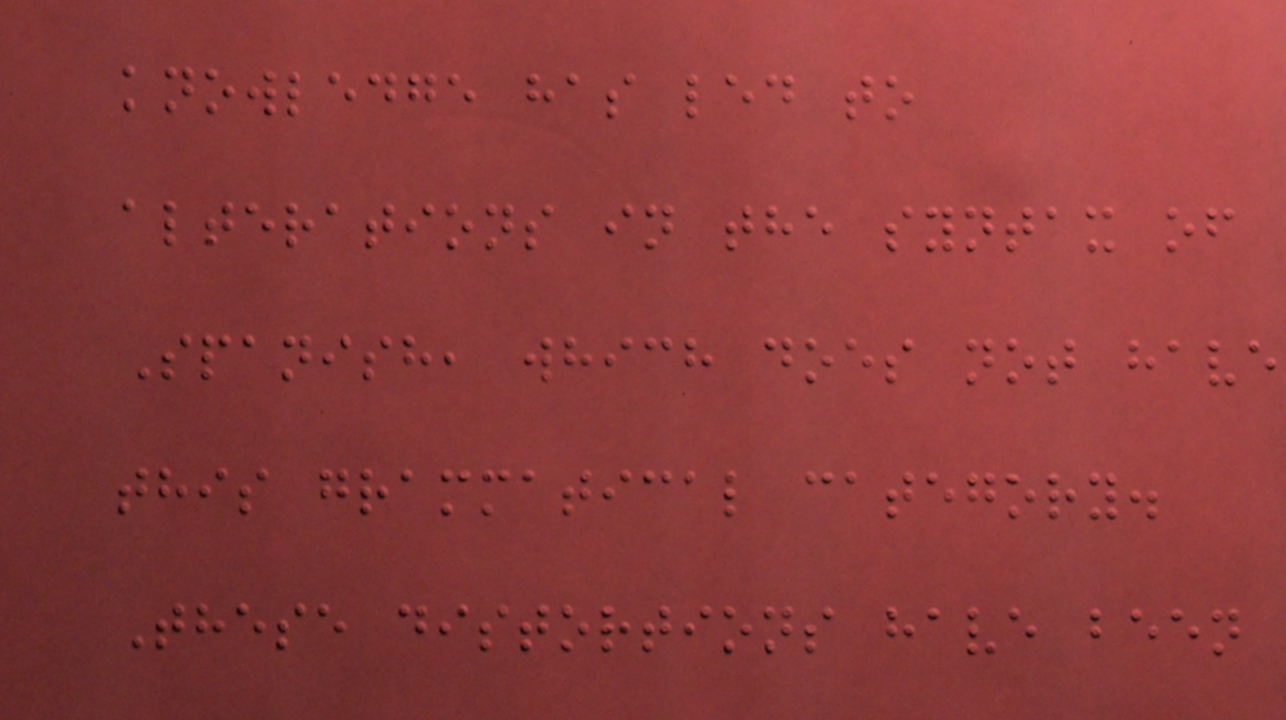knowledge has led to
alterations in the syntax of
Spanish, which does not have
this grammatical category.
These distortions have been
